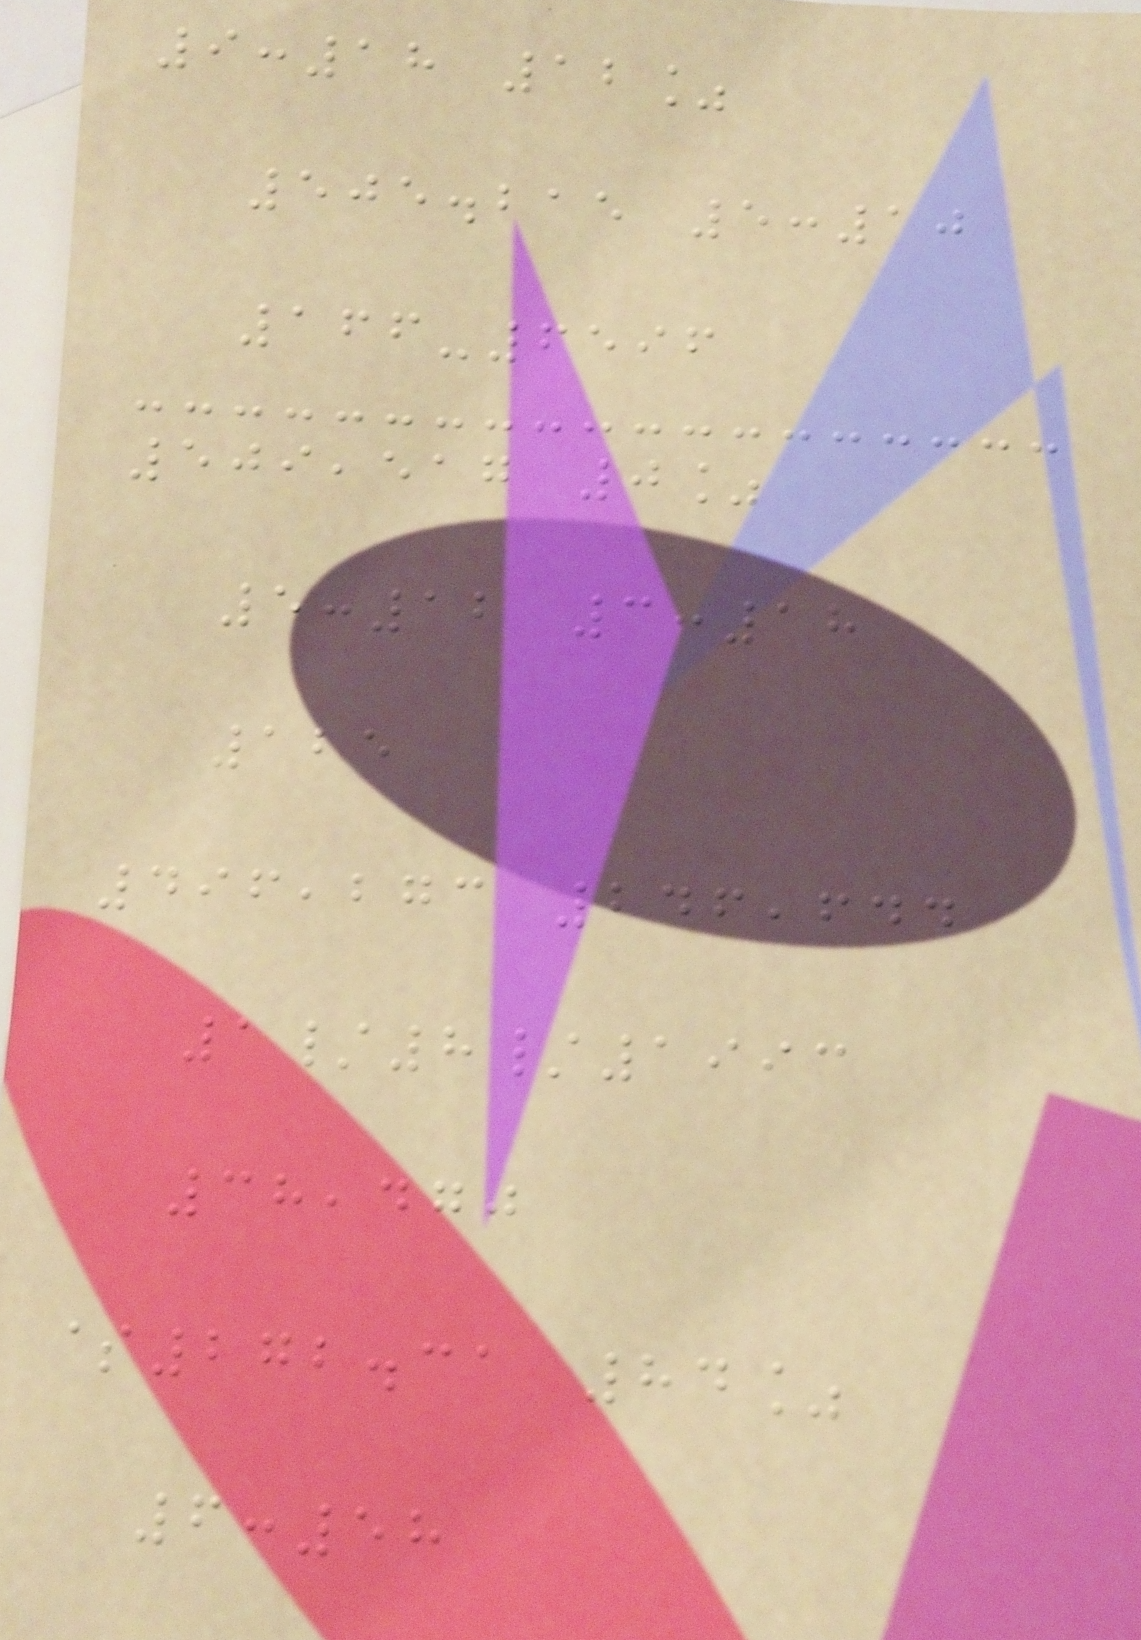9:18 12%
505.215 5:10
166-6596
509,517 0%
5:12 3:18
125
496,273 246,644
1/8/1993
38,470
$272.31 84%
6:58
